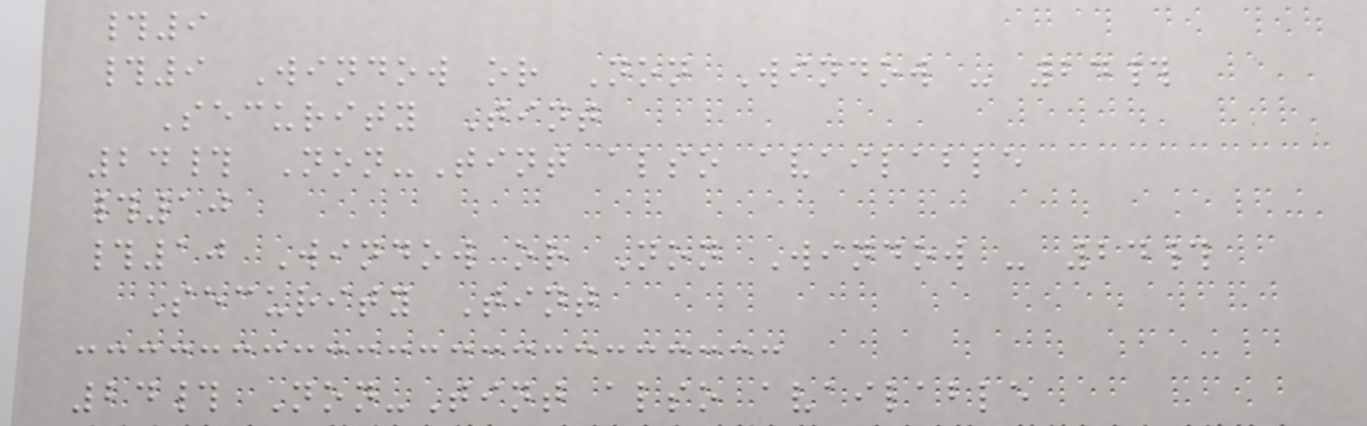#9
#9 Window or Non Window - 24#
Security Tint
24# Non-Tint also available
#10
#10 Window or Non Window - 24#
Security Tint
24# Non-Tint also available
